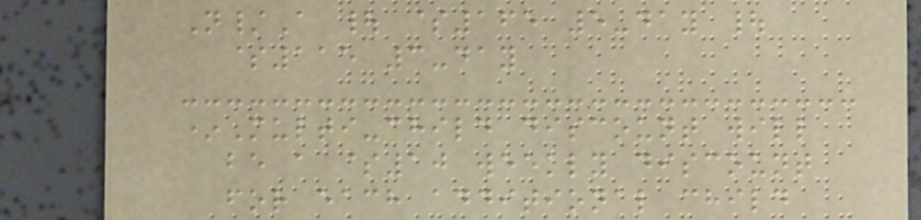N/A | $165 5-day |
$115 3-day
*Multi-child discount will
be a $10 weekly discount
for each additional child
